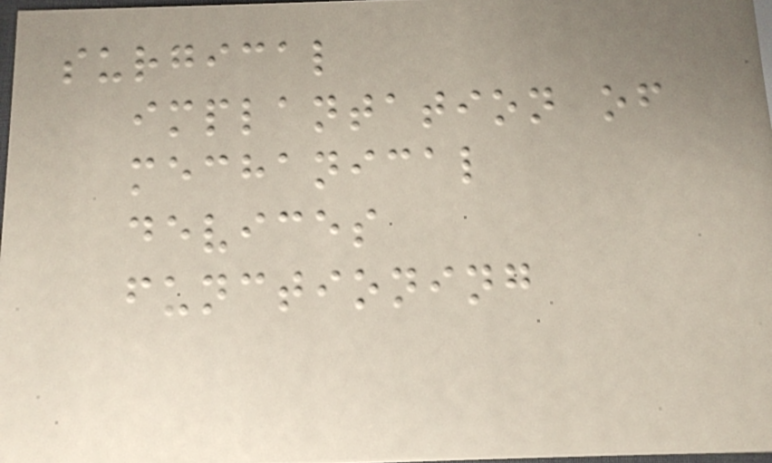surgical
implantation of
mechanical
devices
functioning
